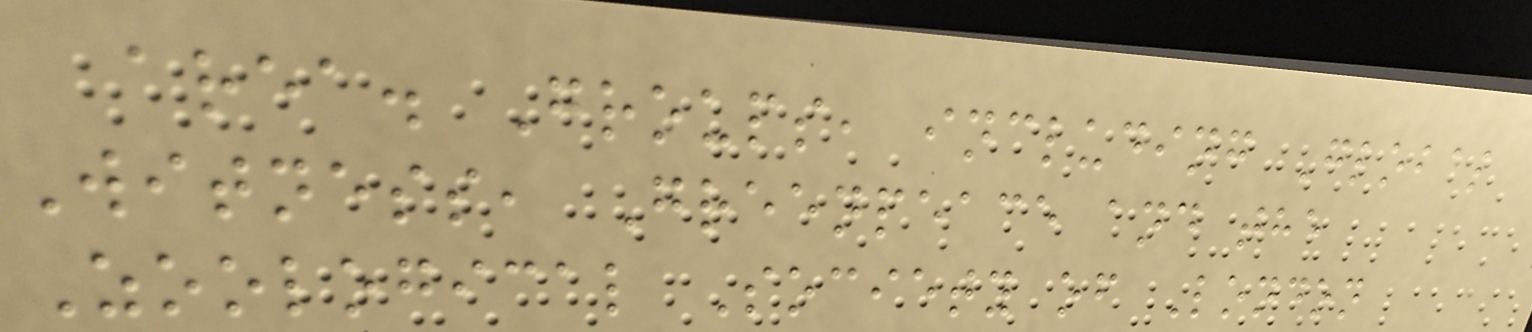area. Groups, including Global
Witness, Greenpeace and the
Zoological Society of London
